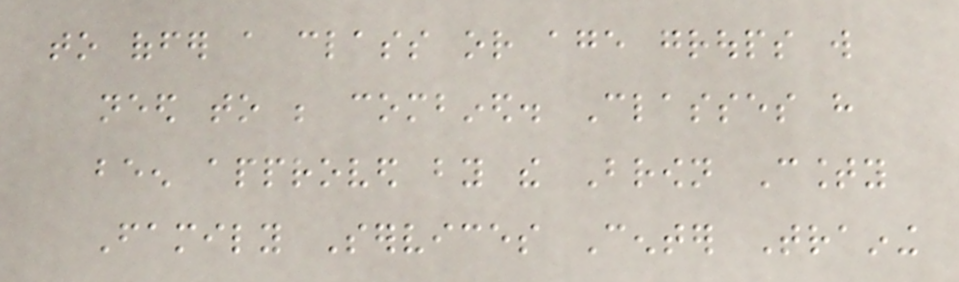to offer a class or age groups will
need to be combined. Classes have
been approved by the Brown County
Family Services Center Training
